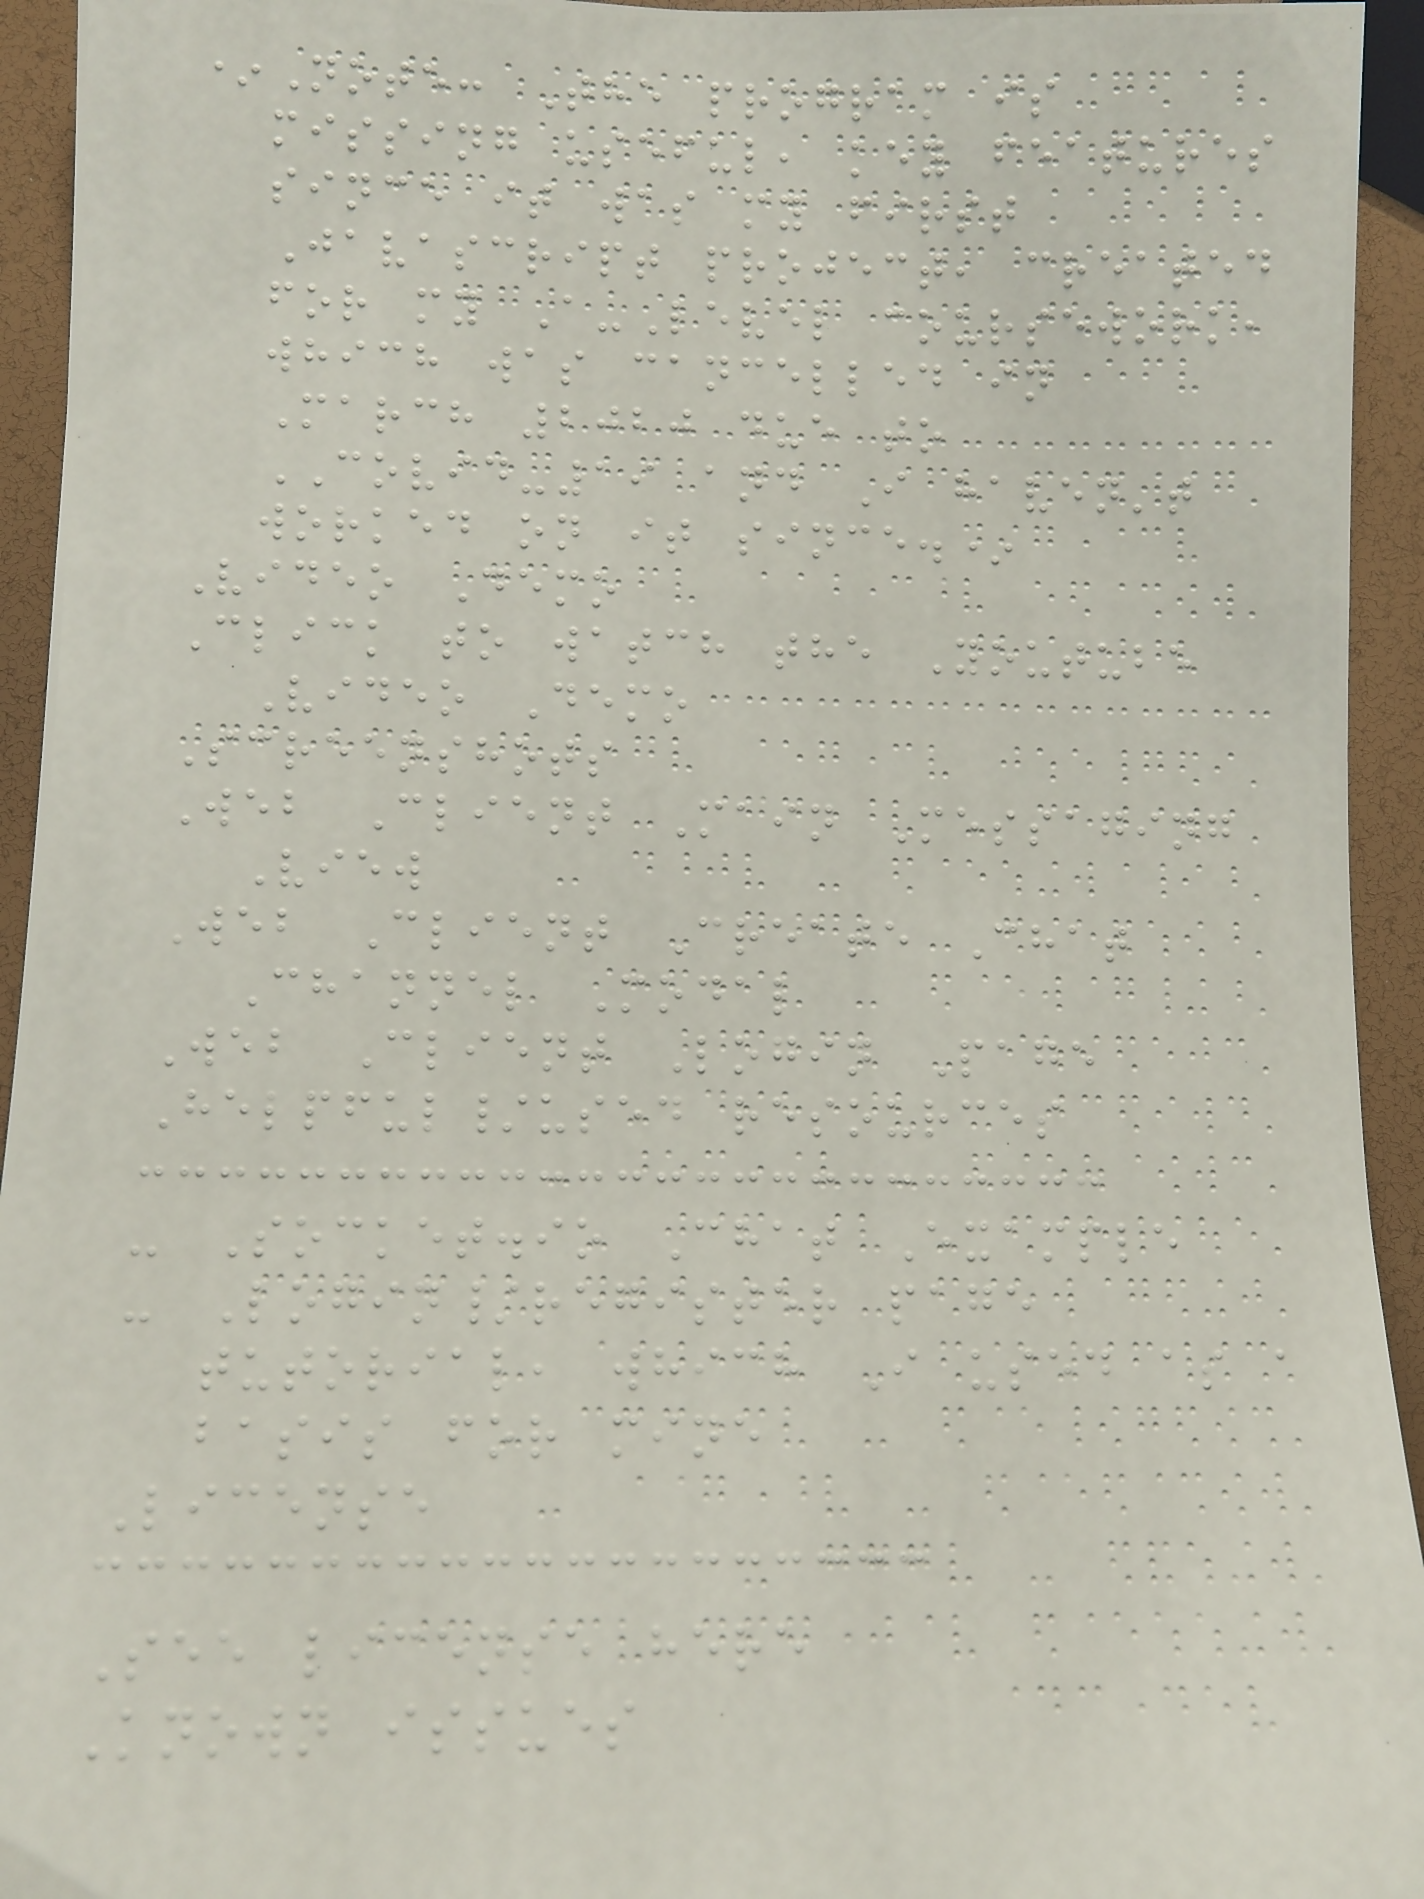*Note: The program is
missing useful, key features
since it was my first
Javascript project, created
for my A-Level coursework,
which was cancelled in
March 2020 due to
COVID-19 and I haven't
worked on it since.*
Video Demo
Click to watch the Youtube
Video Demo
Screenshots
Web Client Main Messaging
View
Web Client Create Chat
Channel Modal
Web Client Login Page
Helpful/used resources
- Socket.io Chat Example
- Login/register page
tutorial, which I used as a
basis for mine
License
See license here
Known issues
